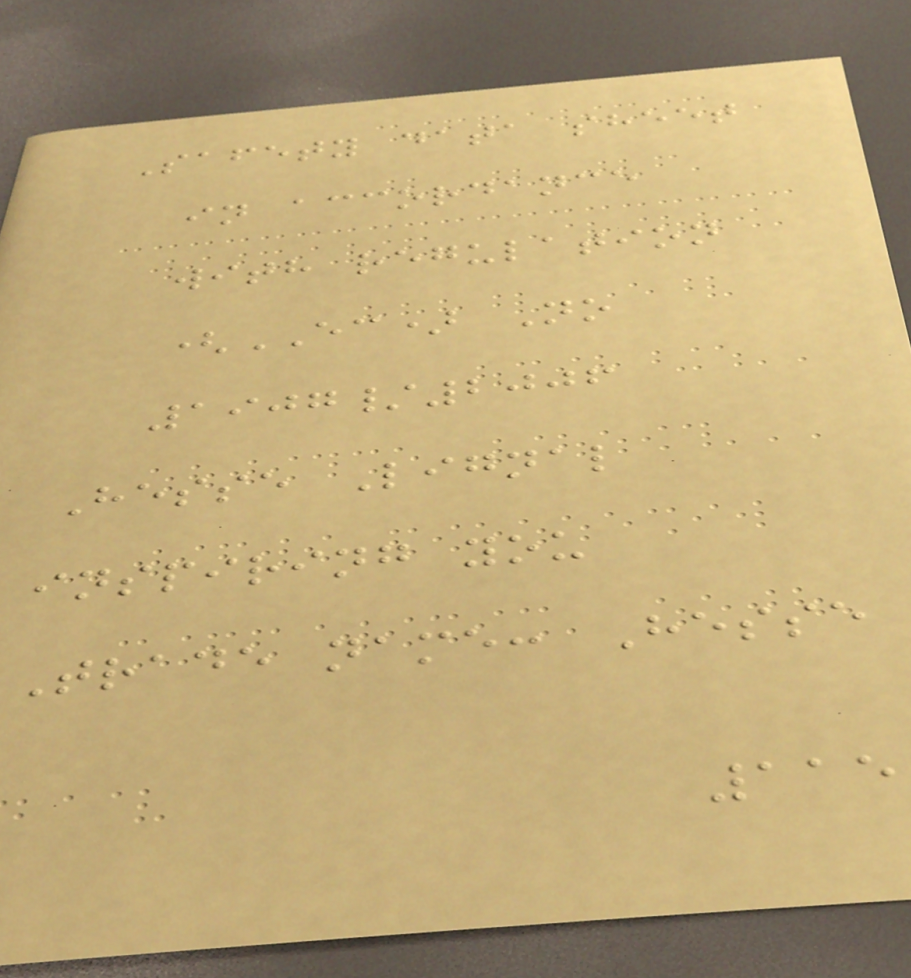Safety data sheet
in accordance
with regulation
(EC) No
1907/2006
Hesse Lignal
inspiring you
Trade name: Hesse
115
